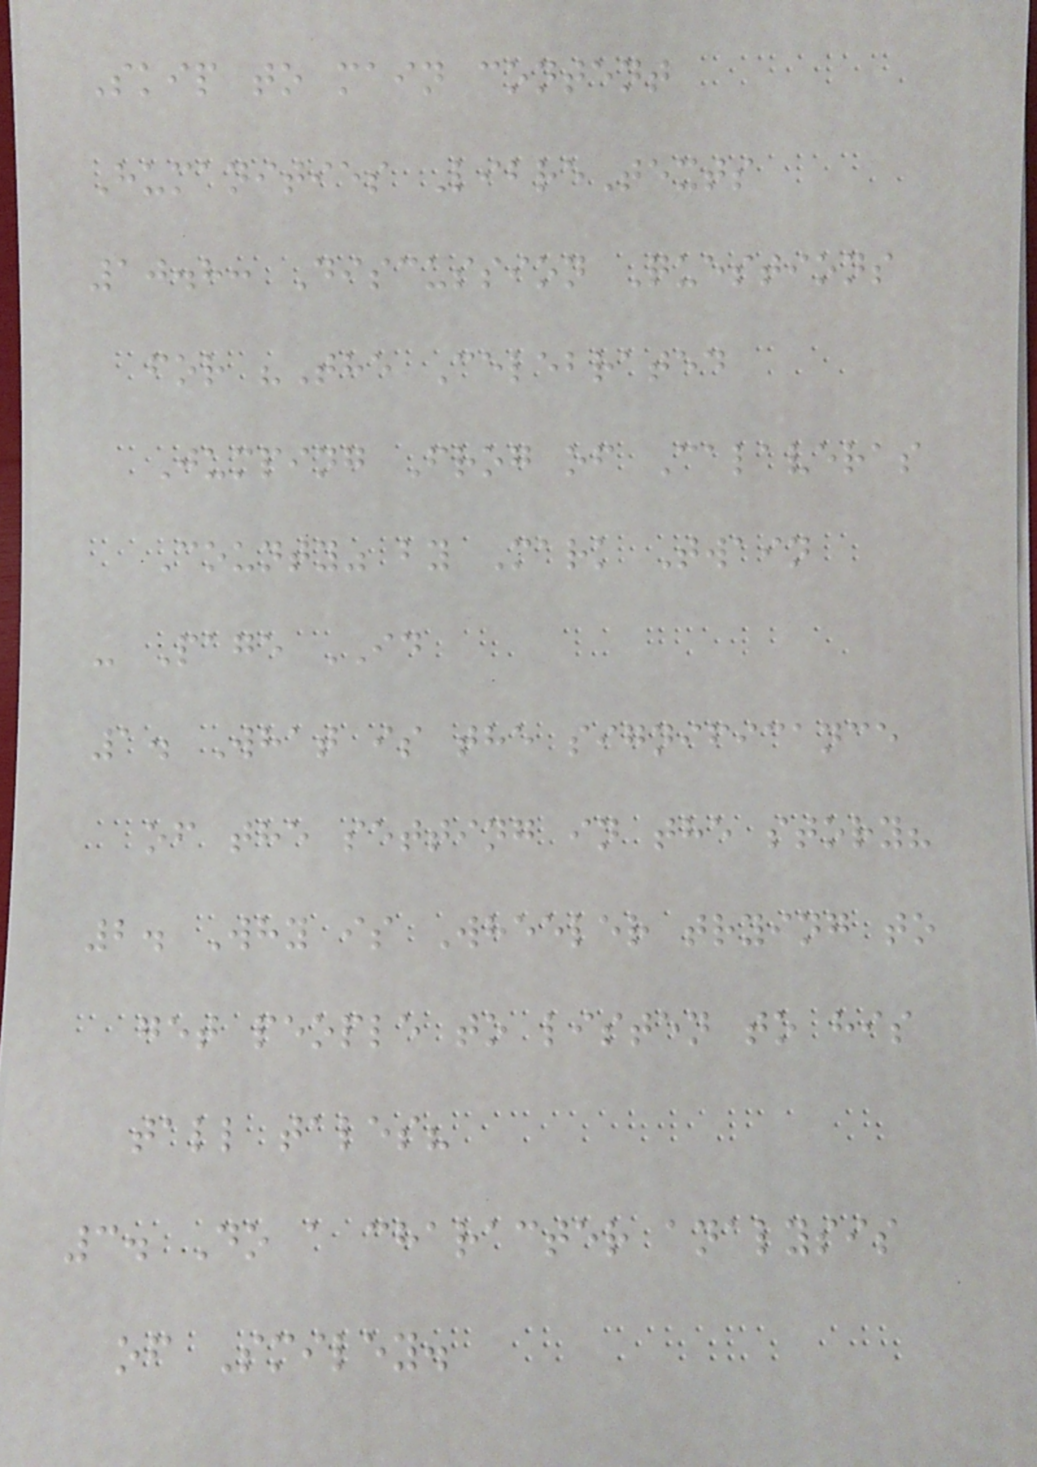Skip to main content
Humanities LibreTexts
10.8: Discussion Questions
for "The Celebrated
Jumping Frog of Calaveras
County" by Mark Twain
- Page ID
1. What is the significance
of the setting in the story?
2. Why is Wheeler trying to
get people to listen to his
tall tales?
3. Do a character analysis
of Smiley.
